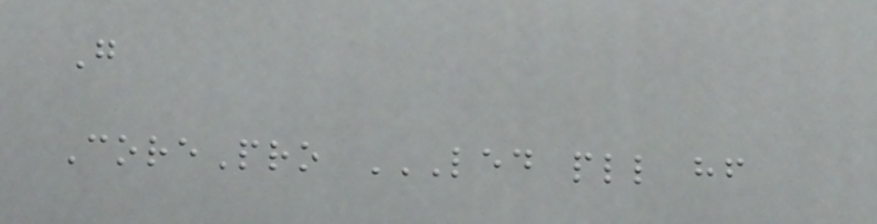G
CorePro LED PLL HF
